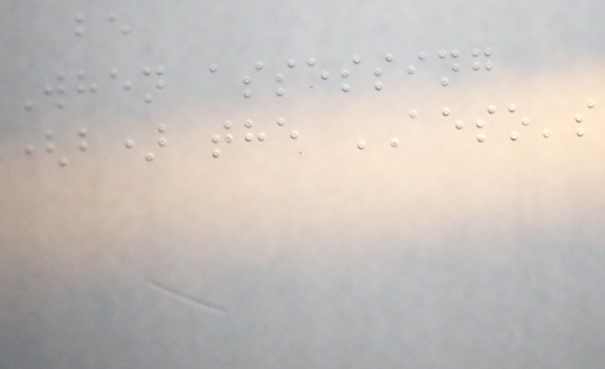be
When assessing
(b) the AESO's
